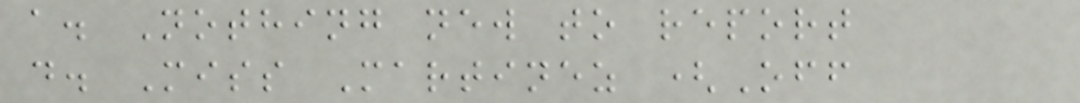a. Nothing new to report
d. Miss Martinez (Off
